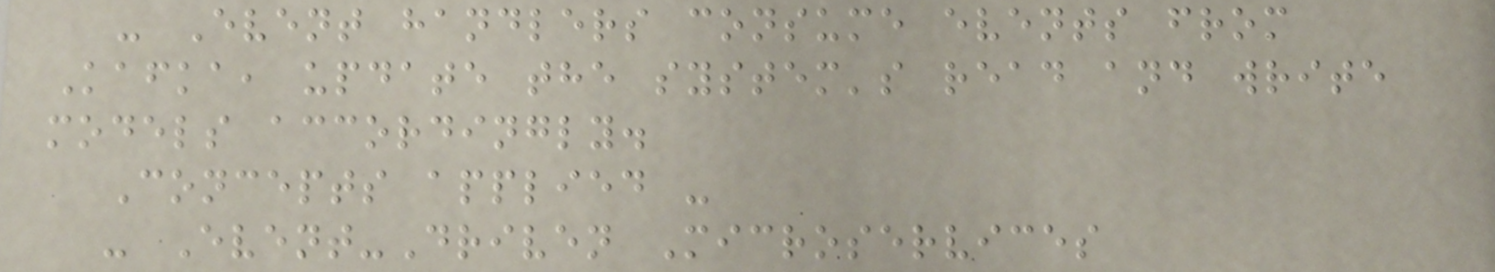- Event handlers consume events from
Kafka, update the system's read and write
models accordingly.
Concepts applied -
- Event-Driven Microservices
